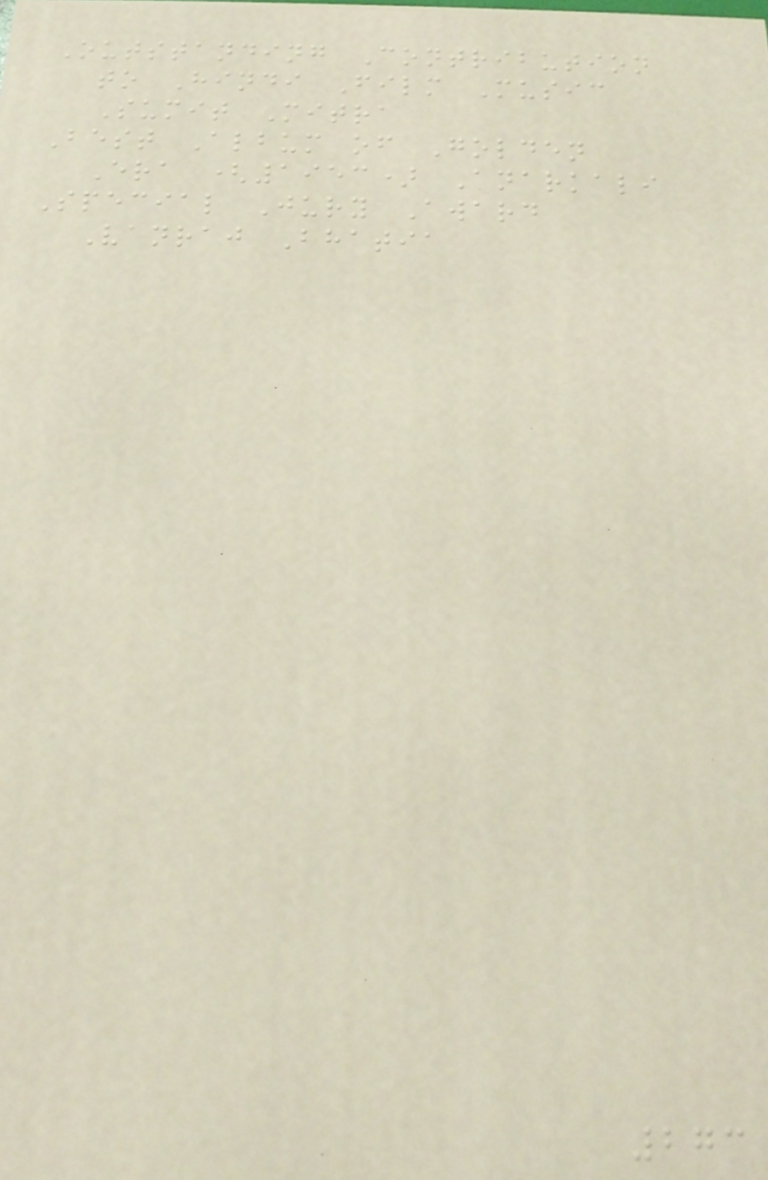Outstanding Contribution
to Hindi Film Music
Sumit Mitra
Best Album of Golden
Era (1953) Anarkali
Special Jury Award
Vanraj Bhatia
273
